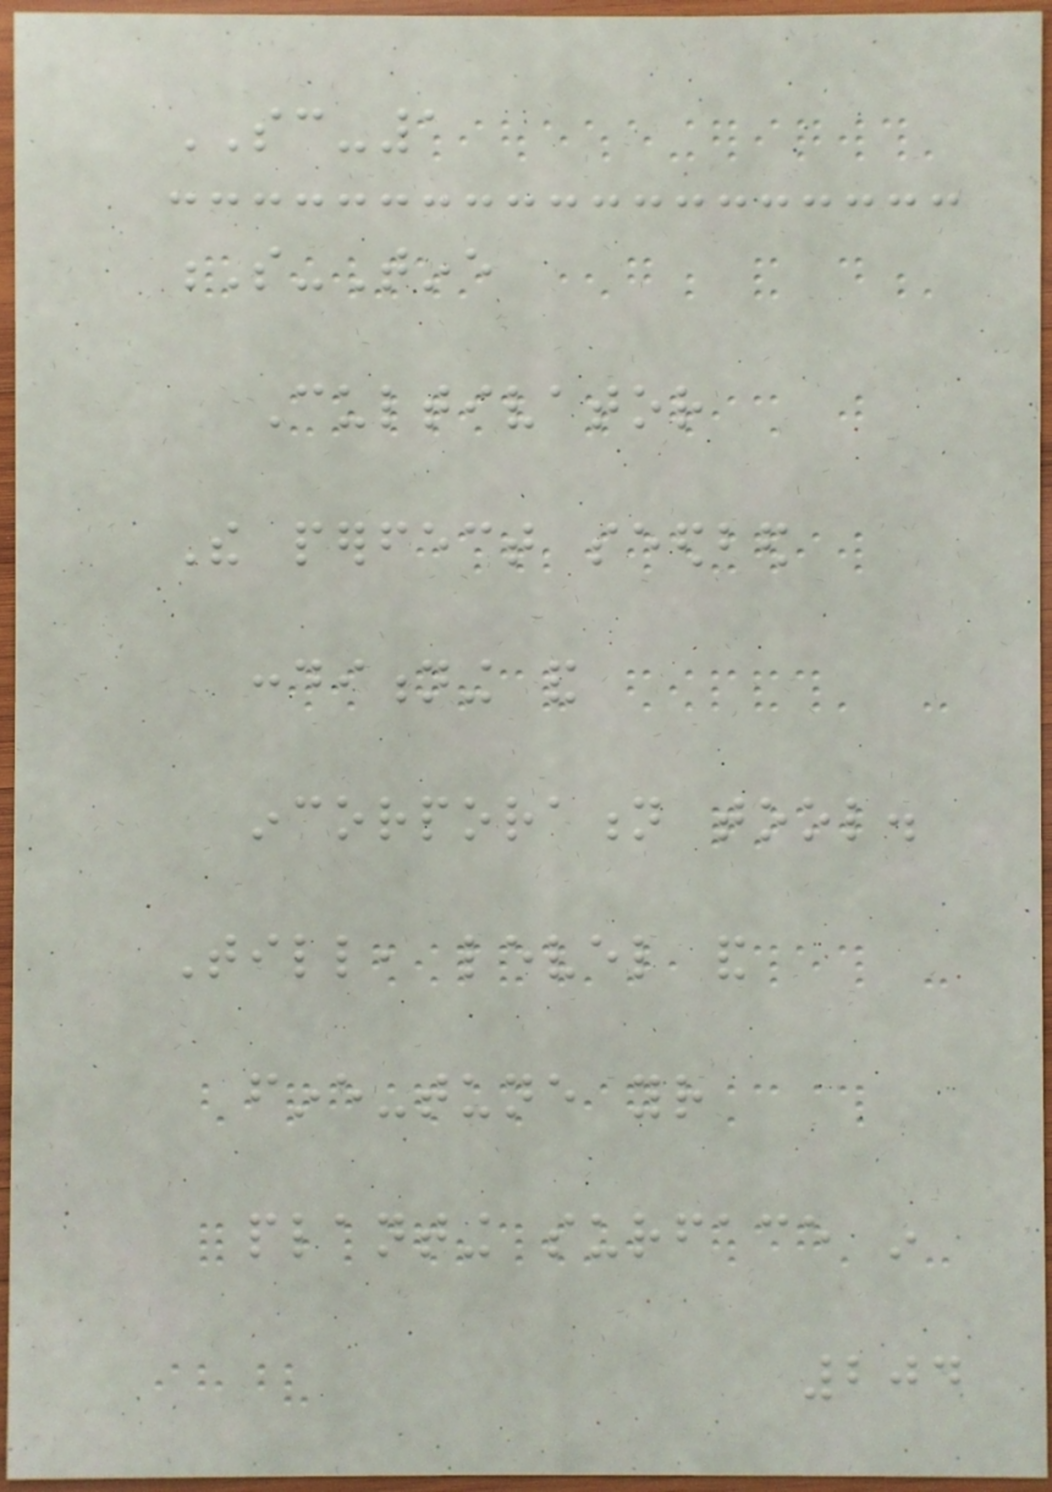SC-1
S-Tine
Cultivator
The perfect seedbed
conditioning and
incorporation tool.
Till, level and
fine-tune your
planting surface in
204
